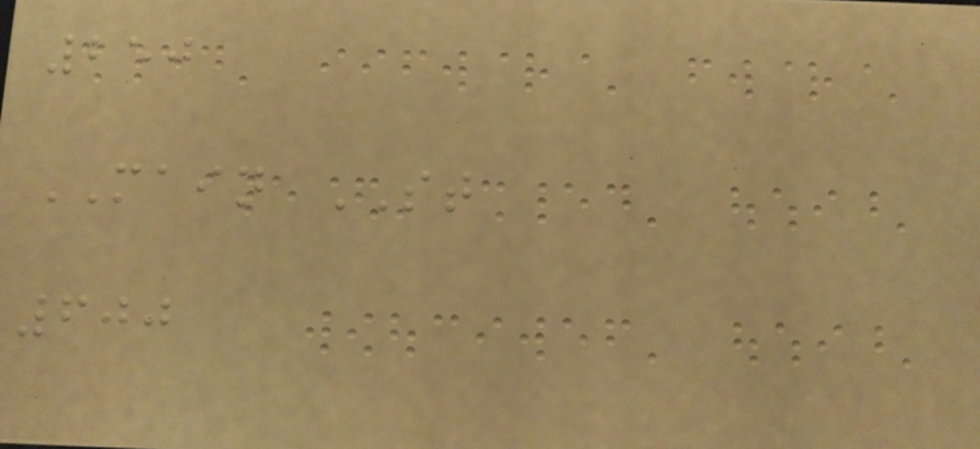250
MAIN ST
600
